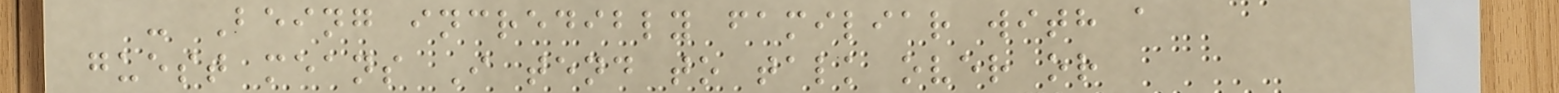- Being incredibly familiar with a
guest means I tend to talk over or
